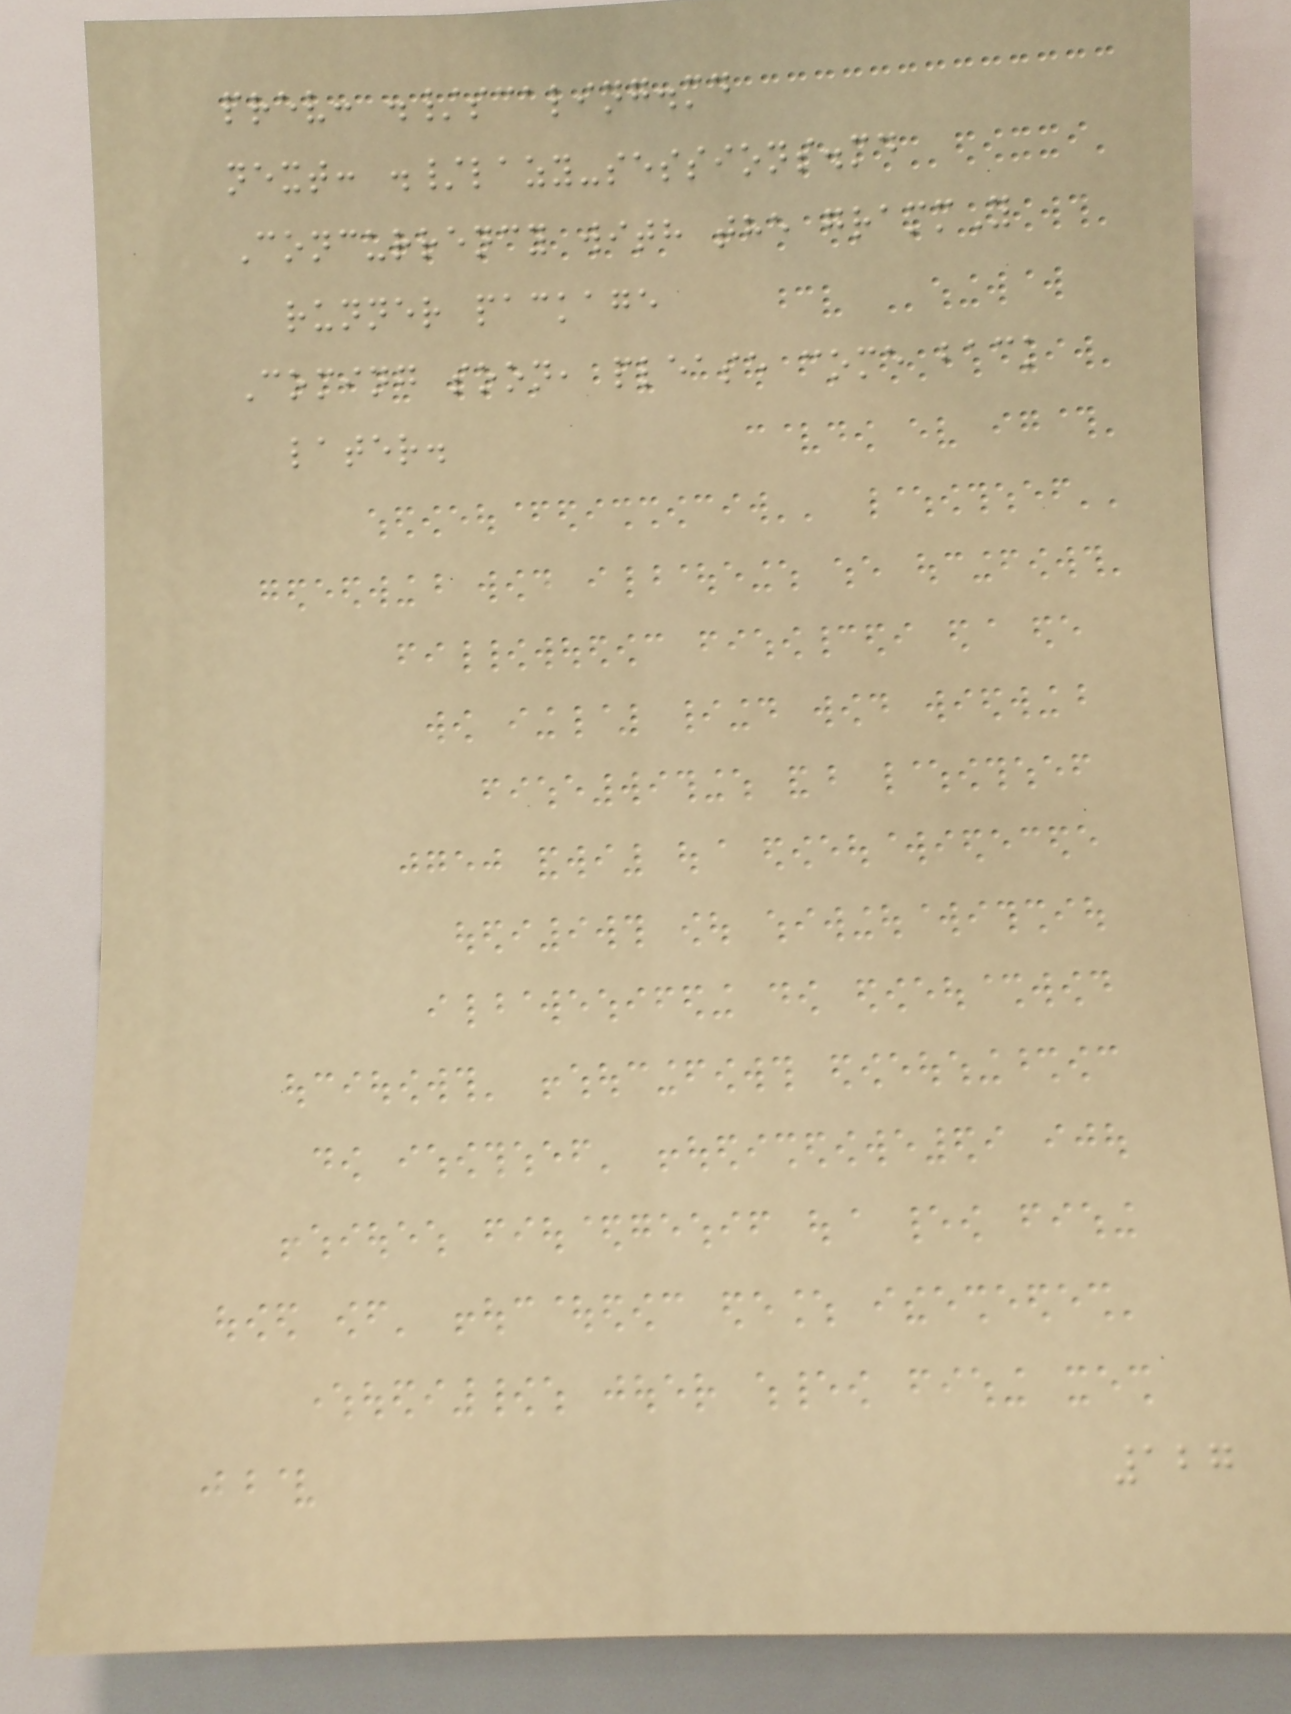prev: ./scaling.md
next: ./lazy-sessions.md
Concurrency with the grammY
runner package
Coming soon, please come back
later.
127
